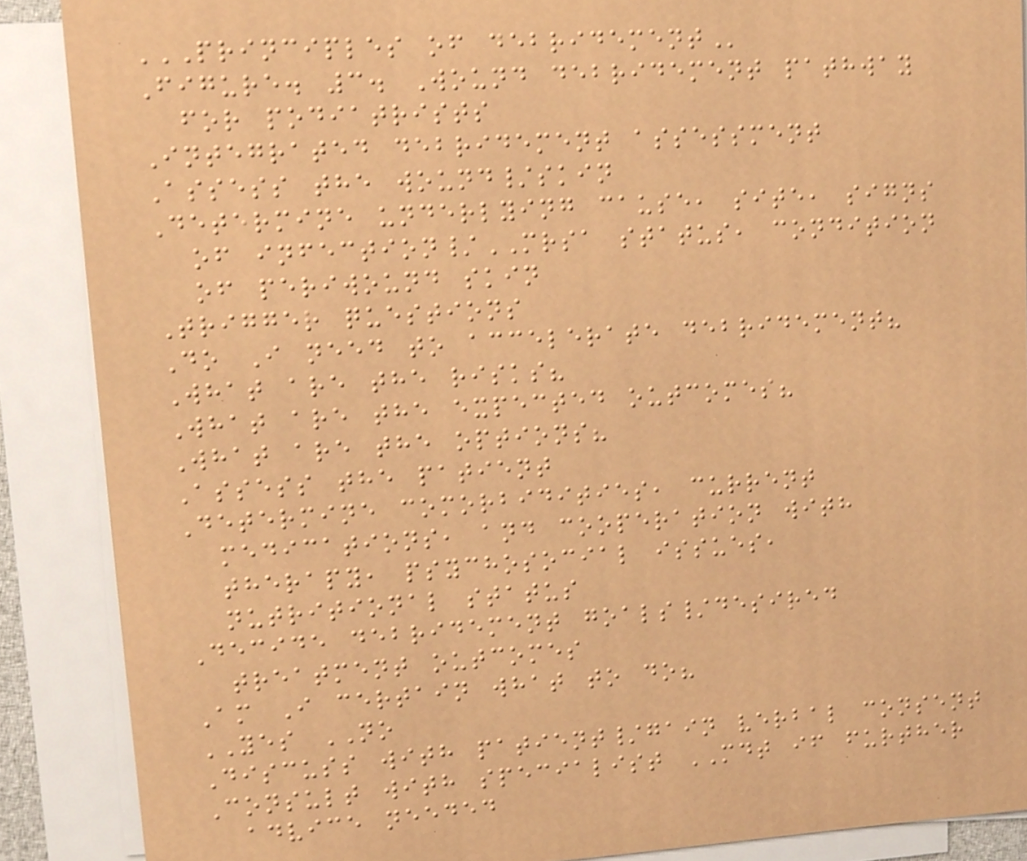PRINCIPLES OF DEBRIDEMENT
Figure. 3. Wound debridement pathway
for podiatrists
Integrated debridement assessment
Assess the wound/skin
Determine underlying cause, site, signs
of infection/MRSA status, condition
of periwound skin
Trigger questions
Do I need to accelerate debridement?
What are the risks?
What are the expected outcomes?
What are the options?
Assess the patient
Determine comorbidities, current
medications, and cooperation with
therapy, psychosocial issues,
nutritional status
Decide debridement goals/desired
treatment outcomes
Am I certain what to do?
YES NO
Discuss with patient/gain verbal consent
Consult with specialist MDT if further
advice needed
